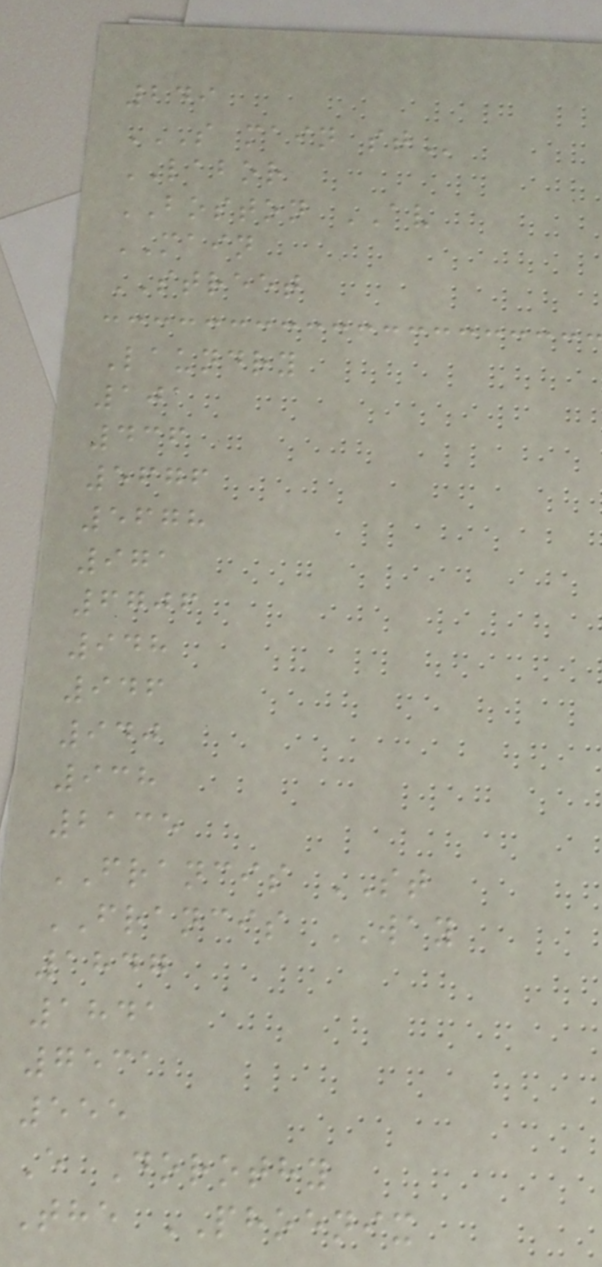249
S MAIN ST
LABOR
BOSTON AV
MAIN
STREET
Laundry
101
436
5676
5678
971
6706
948
946
940
938
2135
FRANCIS ST
FRANCIS WAY
1847
1841
7531
555
E Dorothy
The PHOENIX
